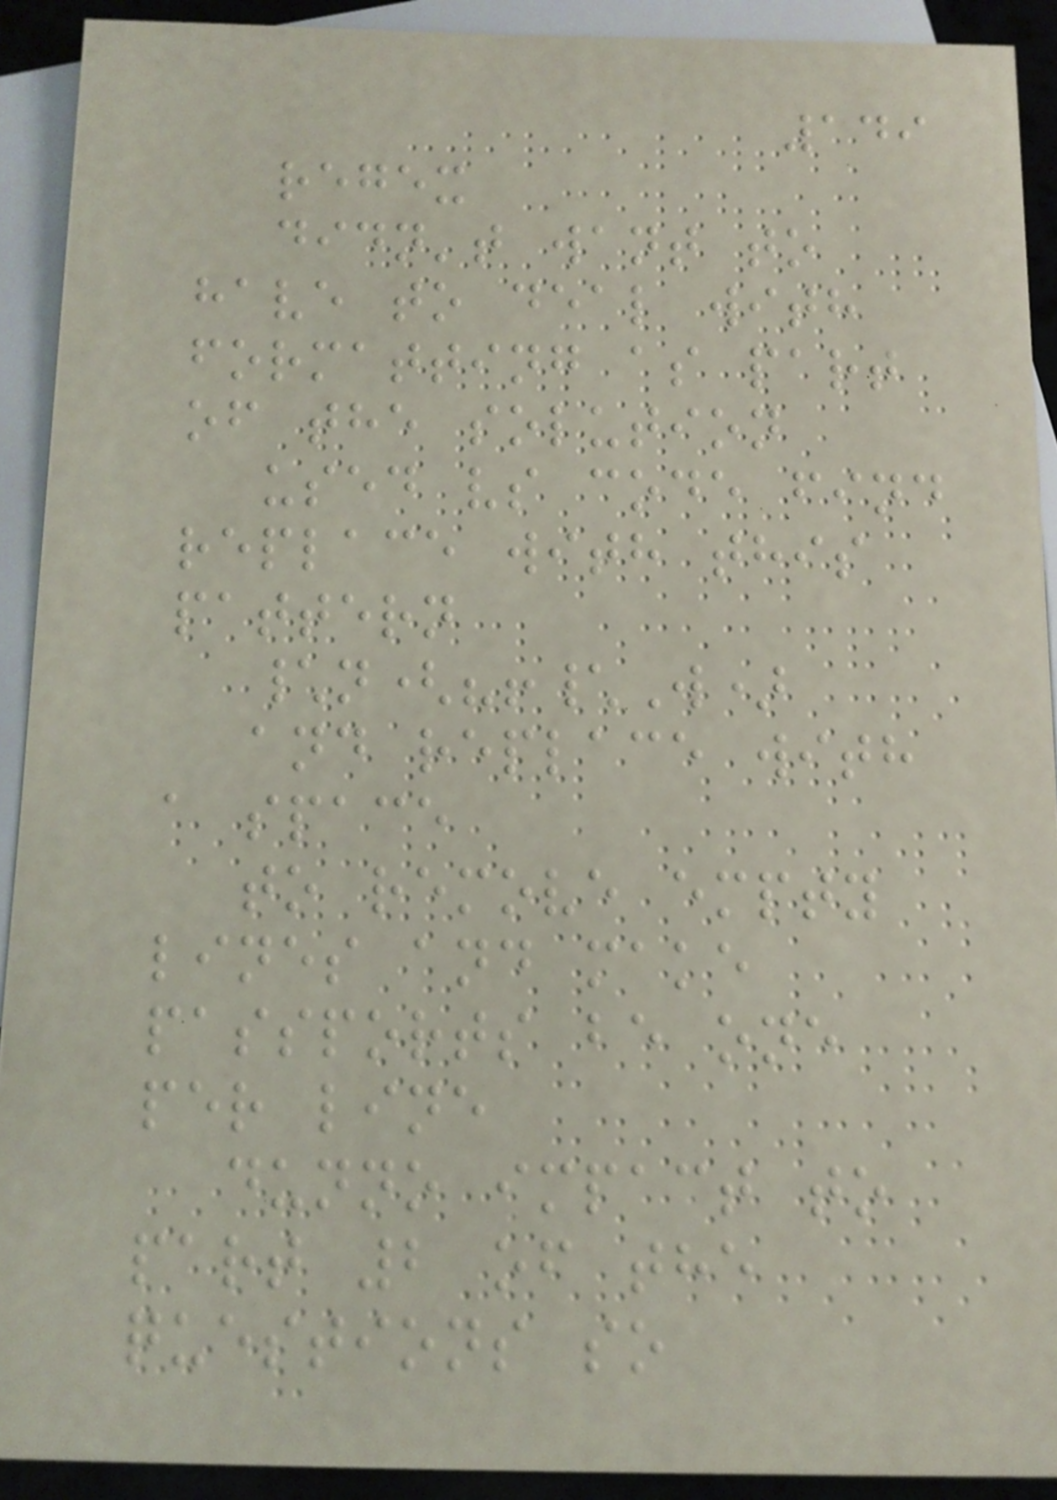149
regex
didn't want to
have to deal with
formatting as part
of the solution
used vs code find
replace with this
pattern
\n(?!\W)
and replace with
a space
to remove empty
lines and make
passports be one
per line
dunno impact to
part 2 of the
questions so
